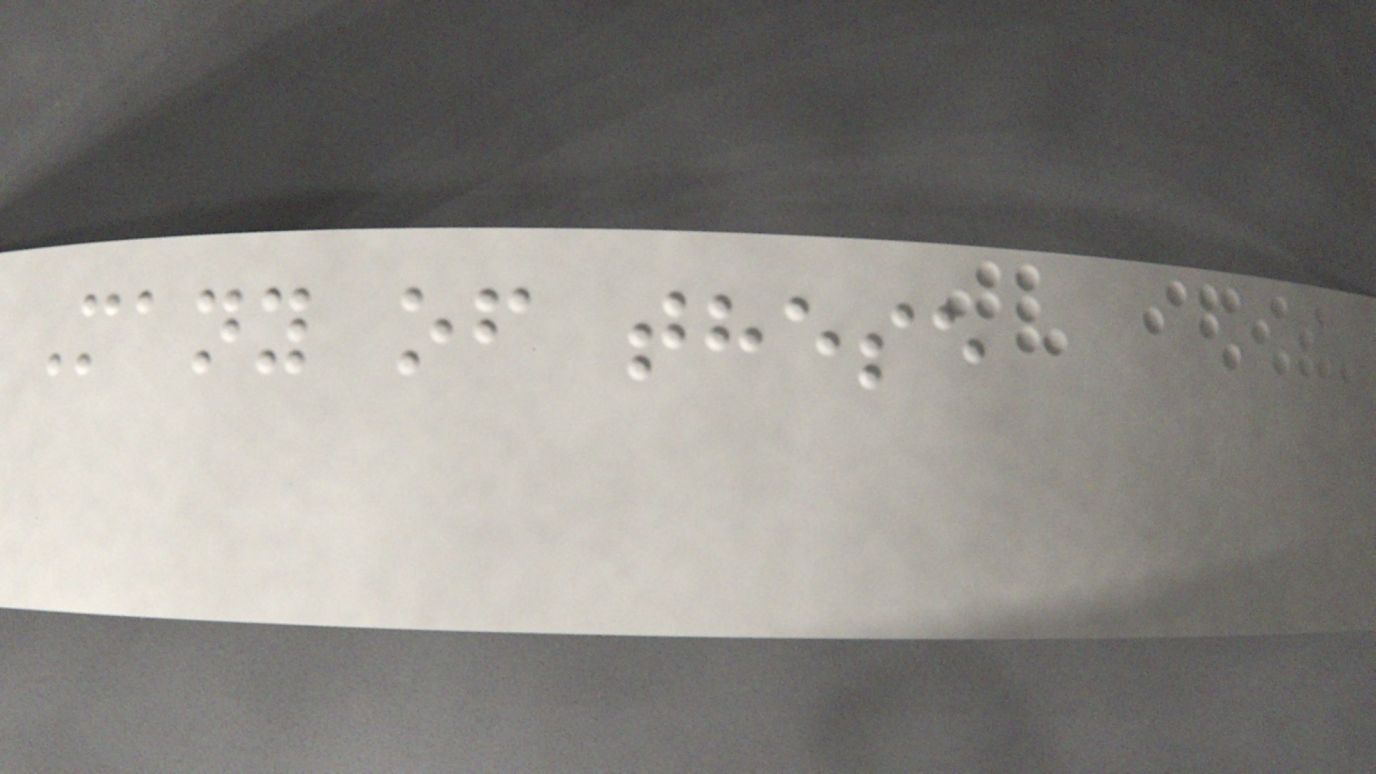Many of these
